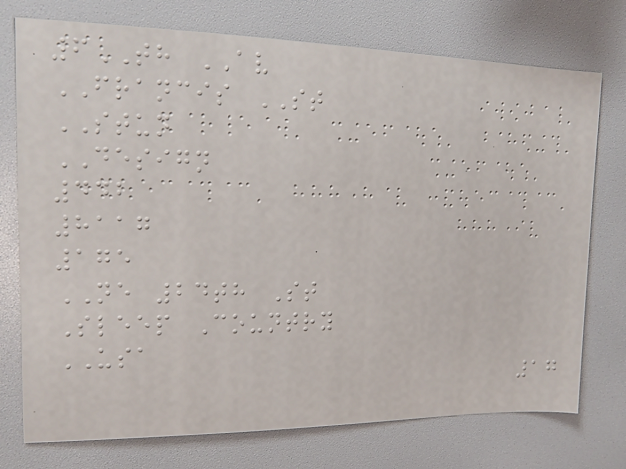6TH AV
FRANCIS ST
STUN
DESIGN
442
8117
175
NE 24th St
Sleep Country
USA
17
